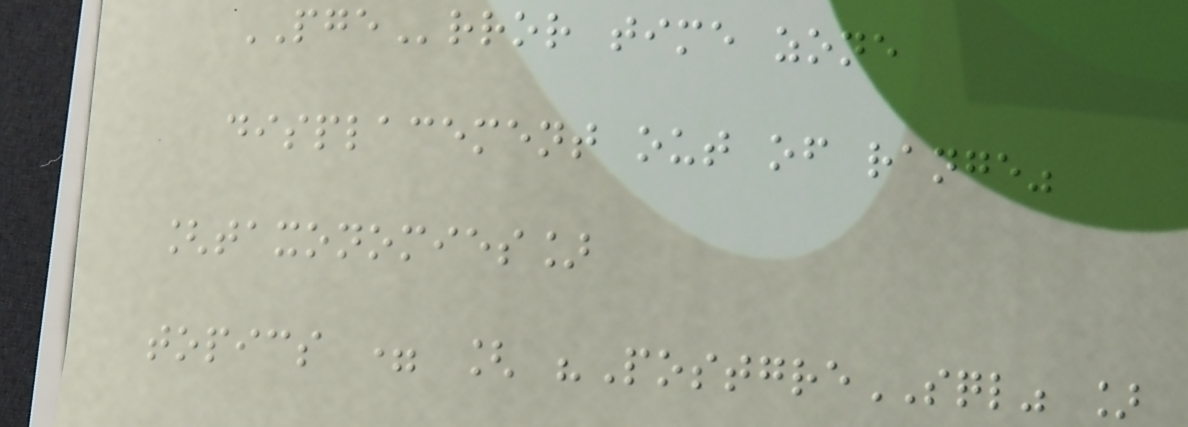PGError time zone
displacement out of range"
[taxonomies]
topics = [ "PostgreSQL" ]
